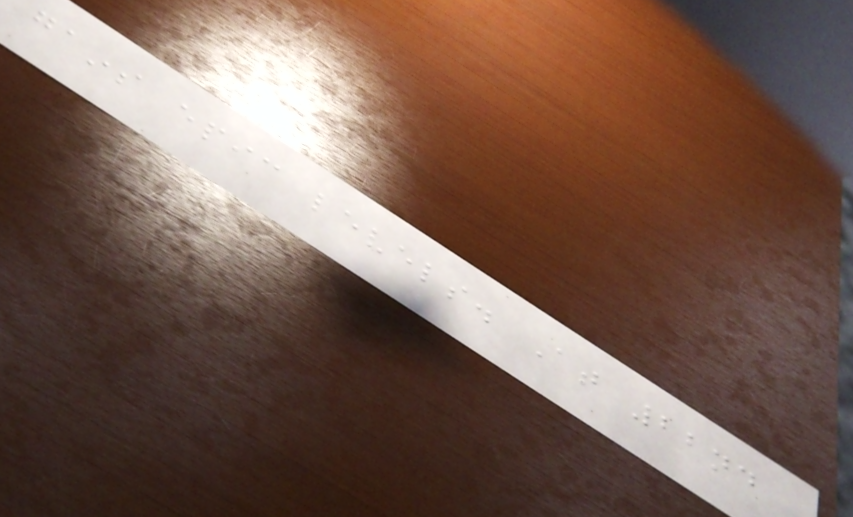gains epic levels. At 22nd
